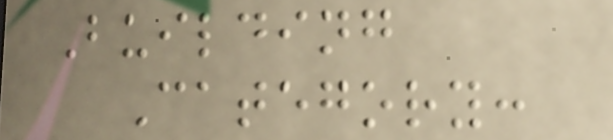Building
Category:
